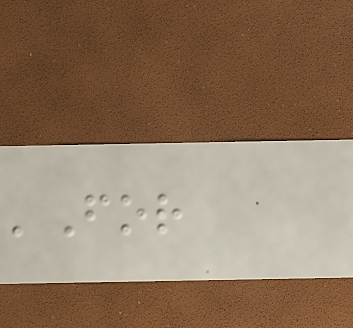'For
